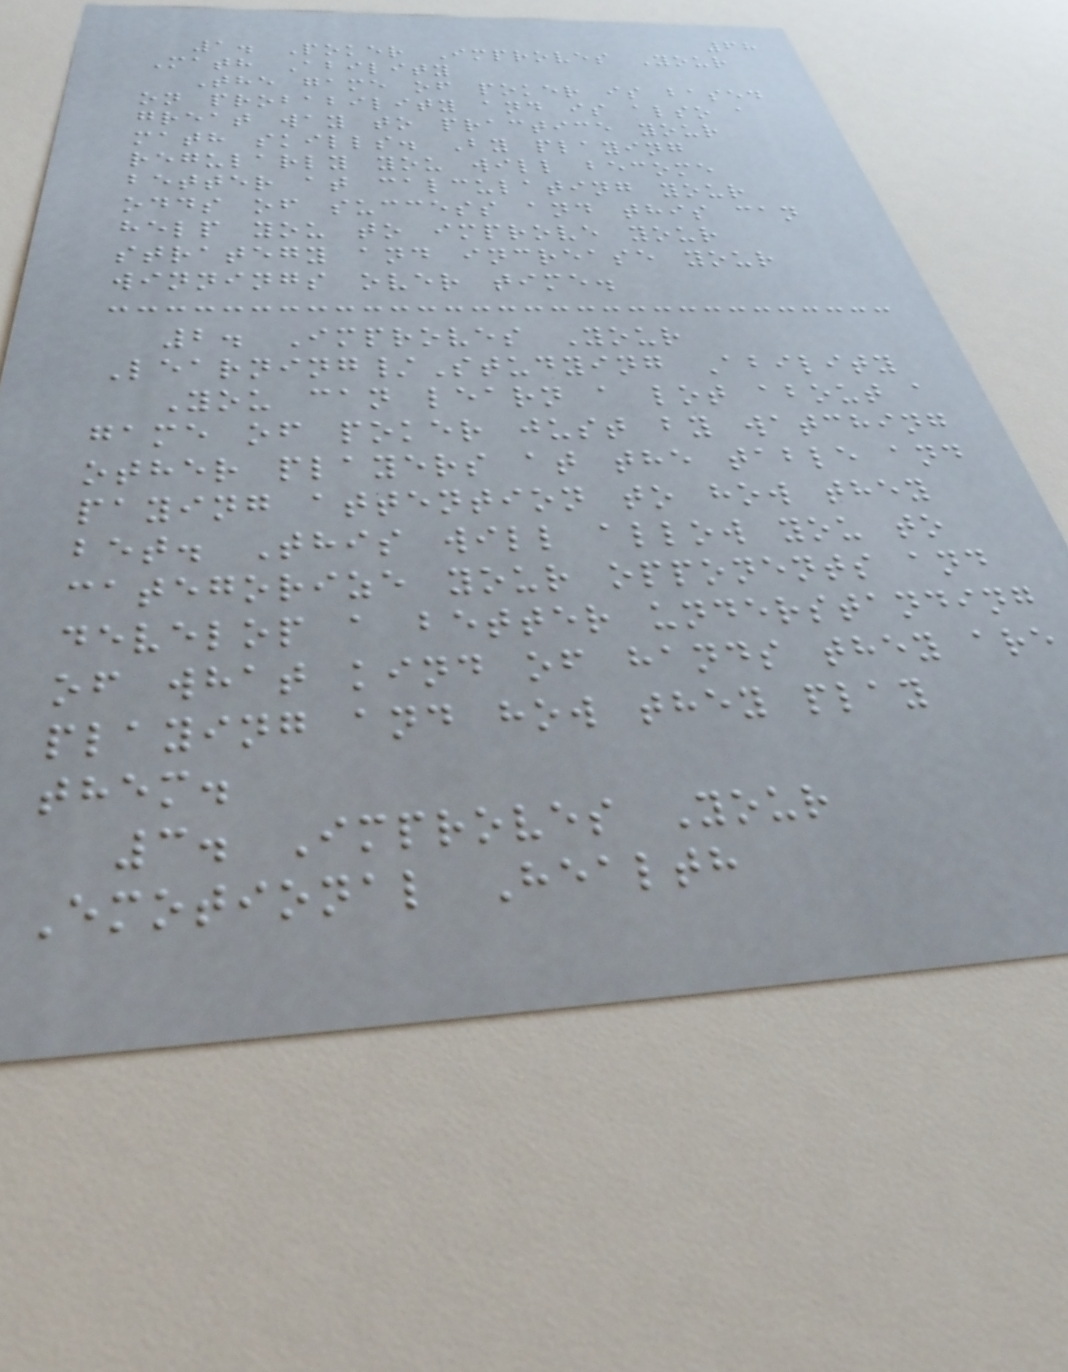68
1. Poker Improves Your
Math Ability
The game of poker is based
on probability and is also a
great way to practice your
math skills. By playing
regularly you will become
better at calculating your
odds of success and this can
help you to improve your
strategy and increase your
winnings over time.
2. Improves Your
Learning/Studying Ability
You can learn a lot about a
game of poker just by watching
other players at the table and
paying attention to how they
bet. This will allow you to
categorize your opponents and
develop a better understanding
of what kind of hands they are
playing and how they play
them.
3. Improves Your
Emotional Health
